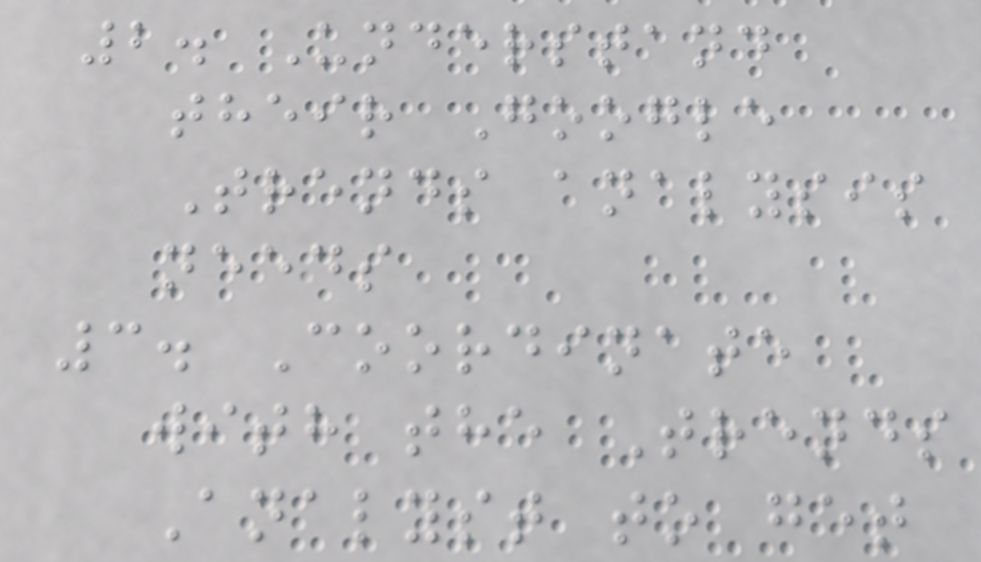2. Understand
their Google
Trends analysis
needs
3. Coordinate
with the Trends
Analyst to get
